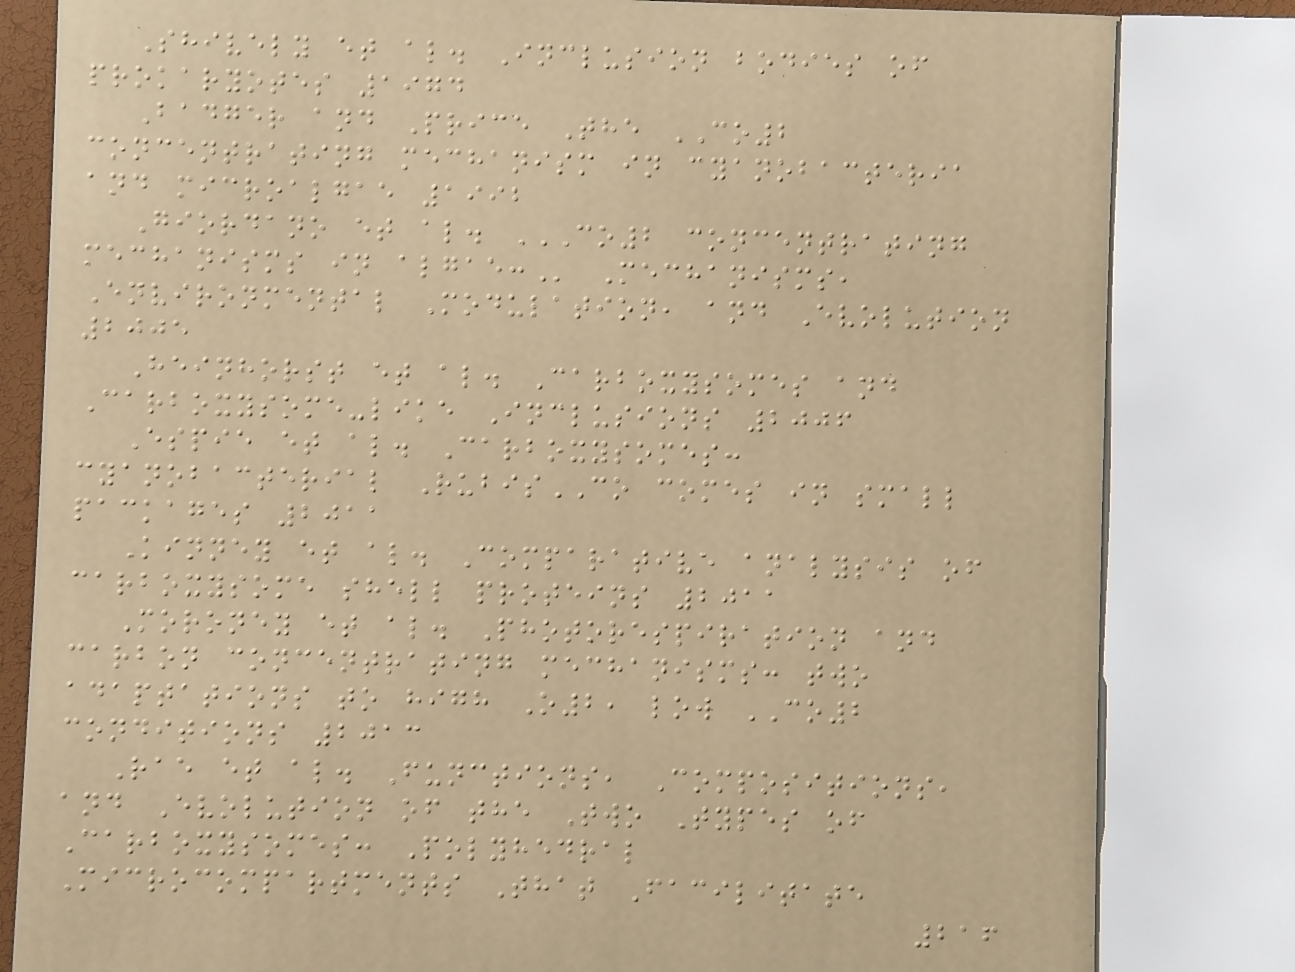Shively et al. Inclusion bodies of
prokaryotes 1974
Badger and Price The CO2
concentrating mechanism in cyanobacteria
and microalgae 1992
Giordano et al. CO2 CONCENTRATING
MECHANISMS IN ALGAE: Mechanisms,
Environmental Modulation, and Evolution
2005
Heinhorst et al. Carboxysomes and
Carboxysome-like Inclusions 2006
Espie et al. Carboxysomes:
cyanobacterial RubisCO comes in small
packages 2011
Kinney et al. Comparative analysis of
carboxysome shell proteins 2011
Moroney et al. Photorespiration and
carbon concentrating mechanisms: two
adaptations to high O2, low CO2
conditions 2013
Rae et al. Functions, Compositions,
and Evolution of the Two Types of
Carboxysomes: Polyhedral
Microcompartments That Facilitate
216
